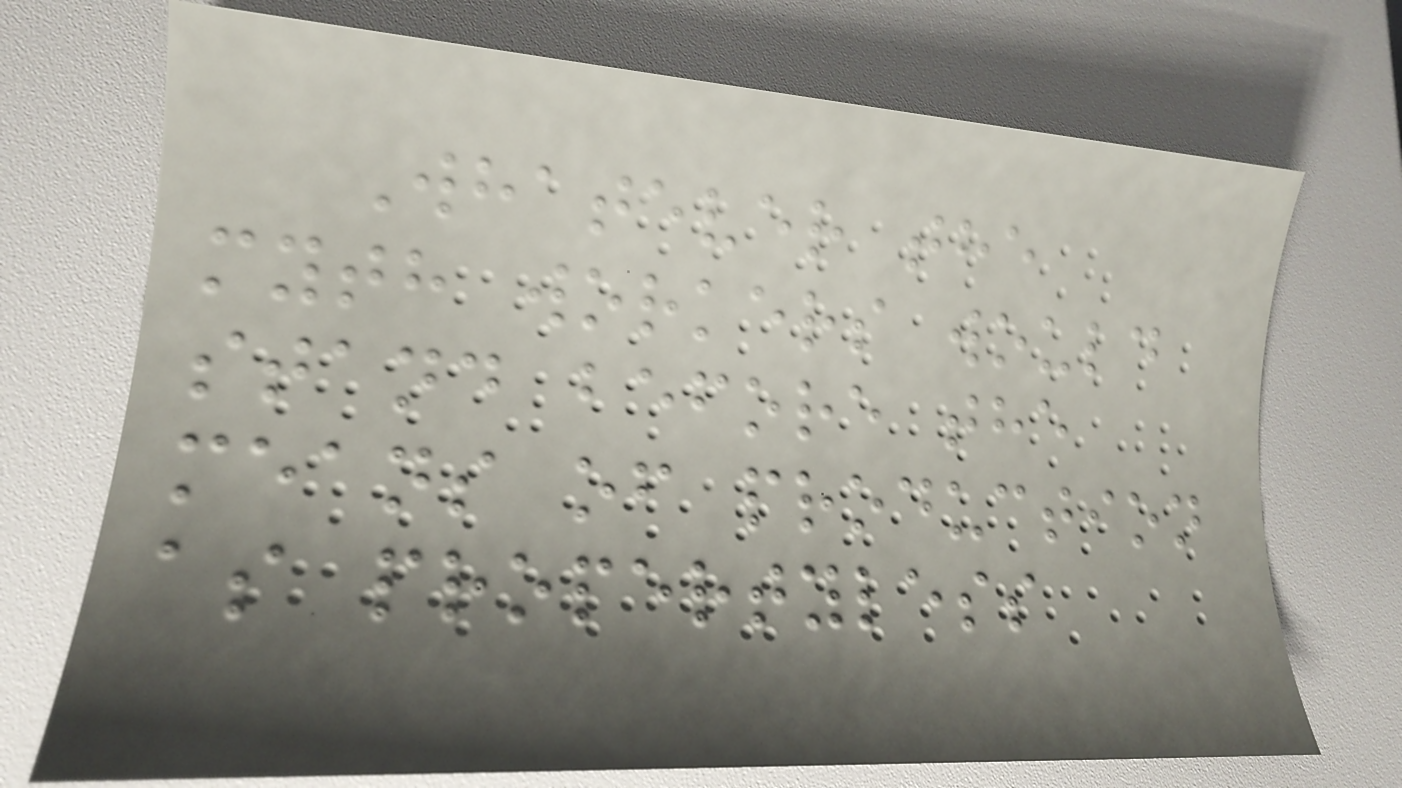Whatever the
myth workers would
stand before the
means of production
as propertyless
